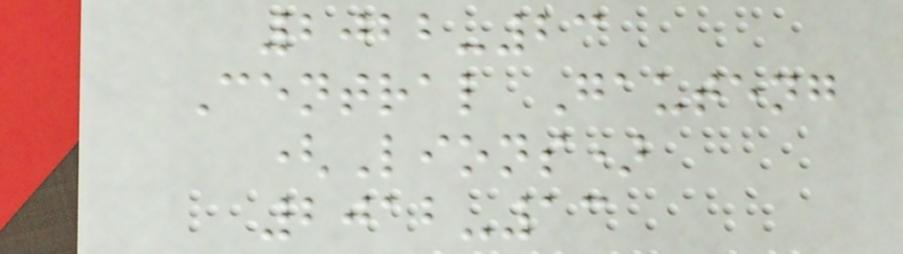2022-23
Central Gauteng
(Lions)
2012-13
